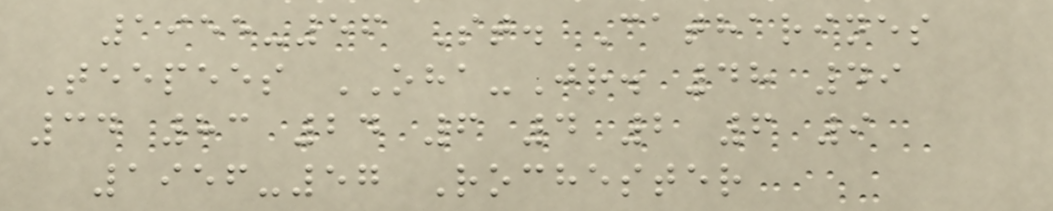1955-56 St. Catharines
Teepees OHA-Jr. 48 49
34 83 24 6 4 2 6 9
1956-57 Rochester
